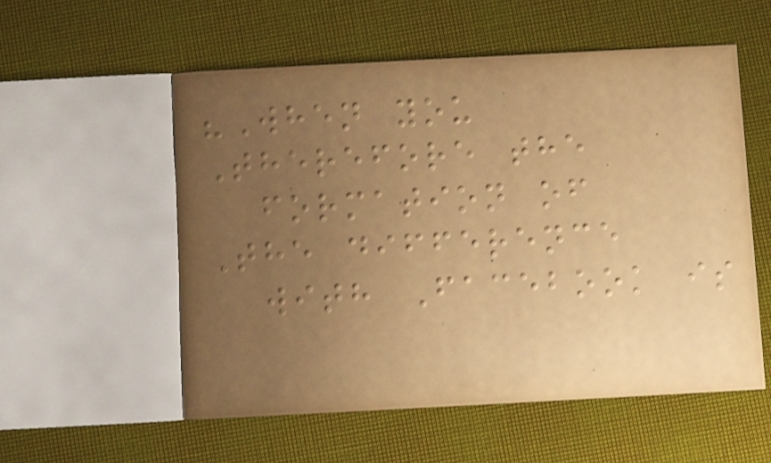"When you
Therefore the
formation of
The difference
with Facebook is
